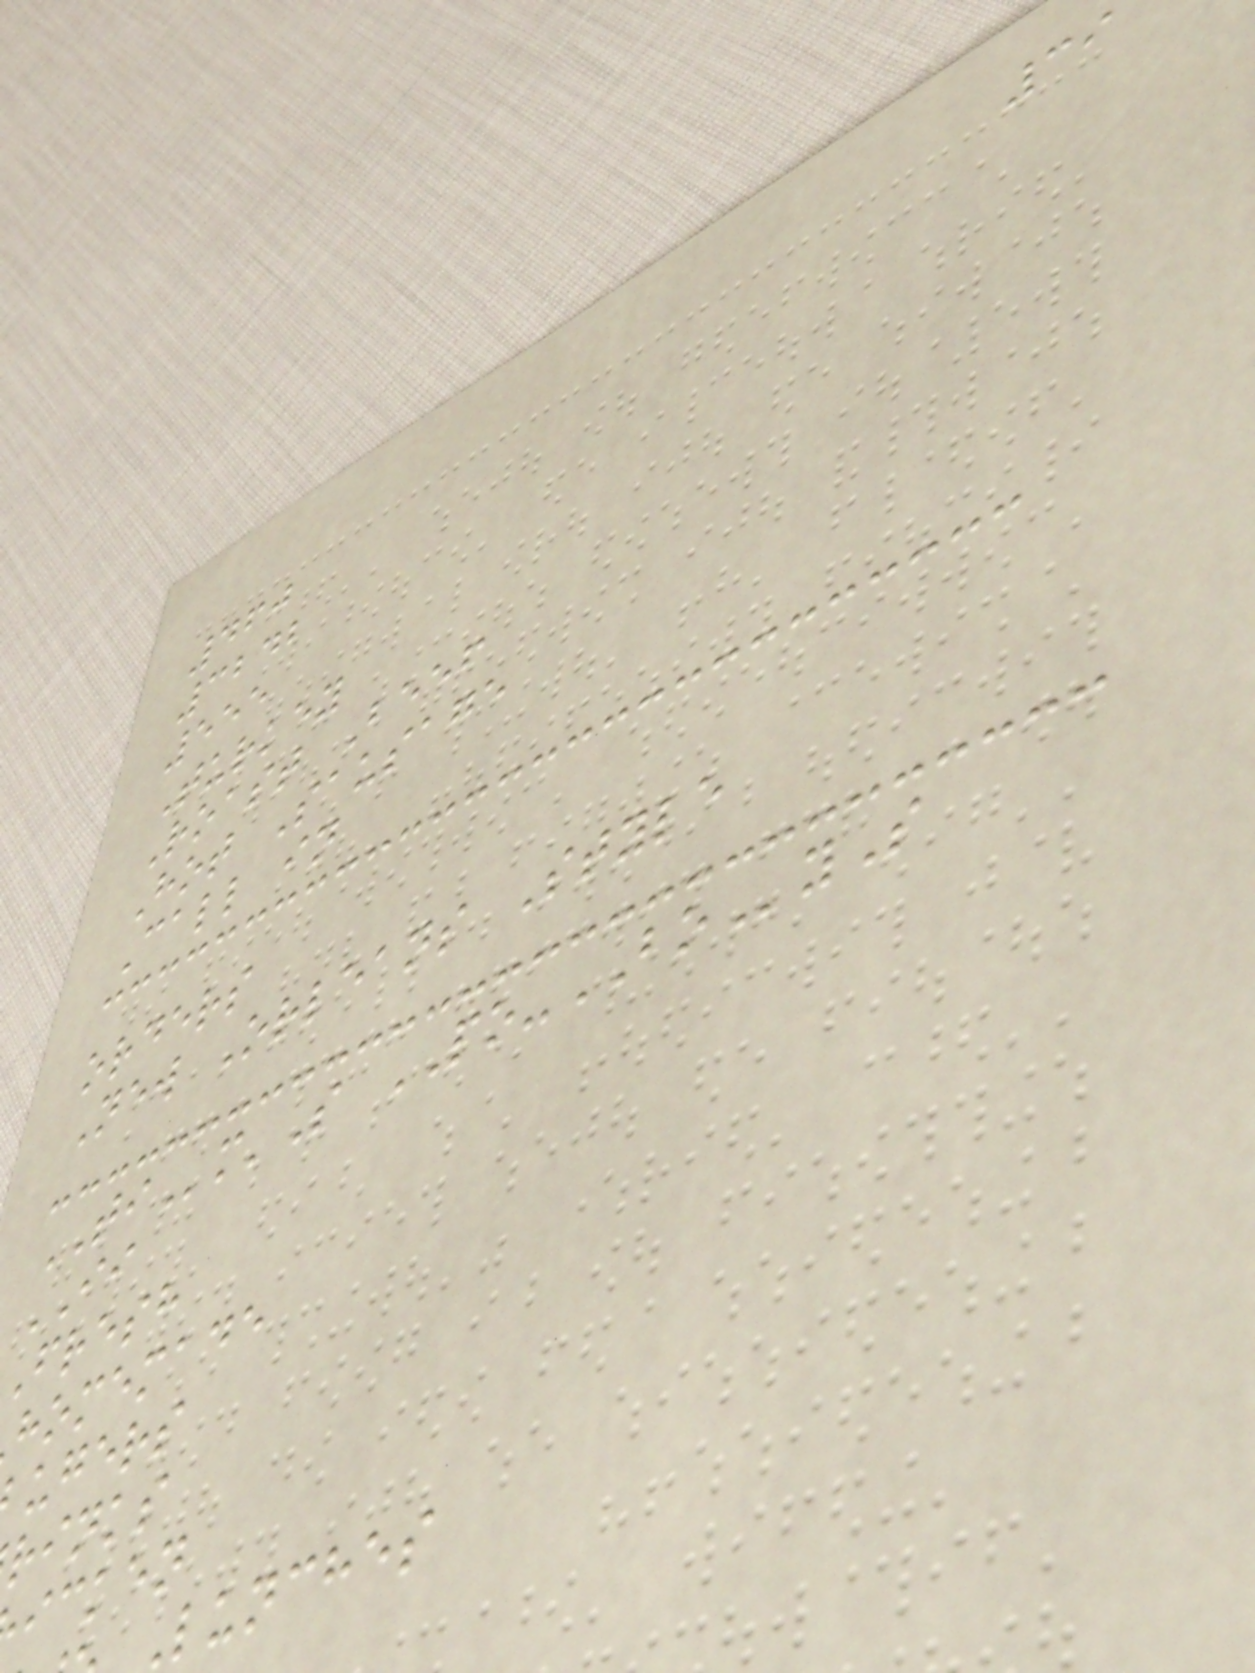39
460
3242
555
Turkey
Roast Beef
Hot Sausage
Call in
orders
New Orleans Style
TIm'S PO-BOyS
II
fresh
homemade
ugers
rinks
icken
lunches
